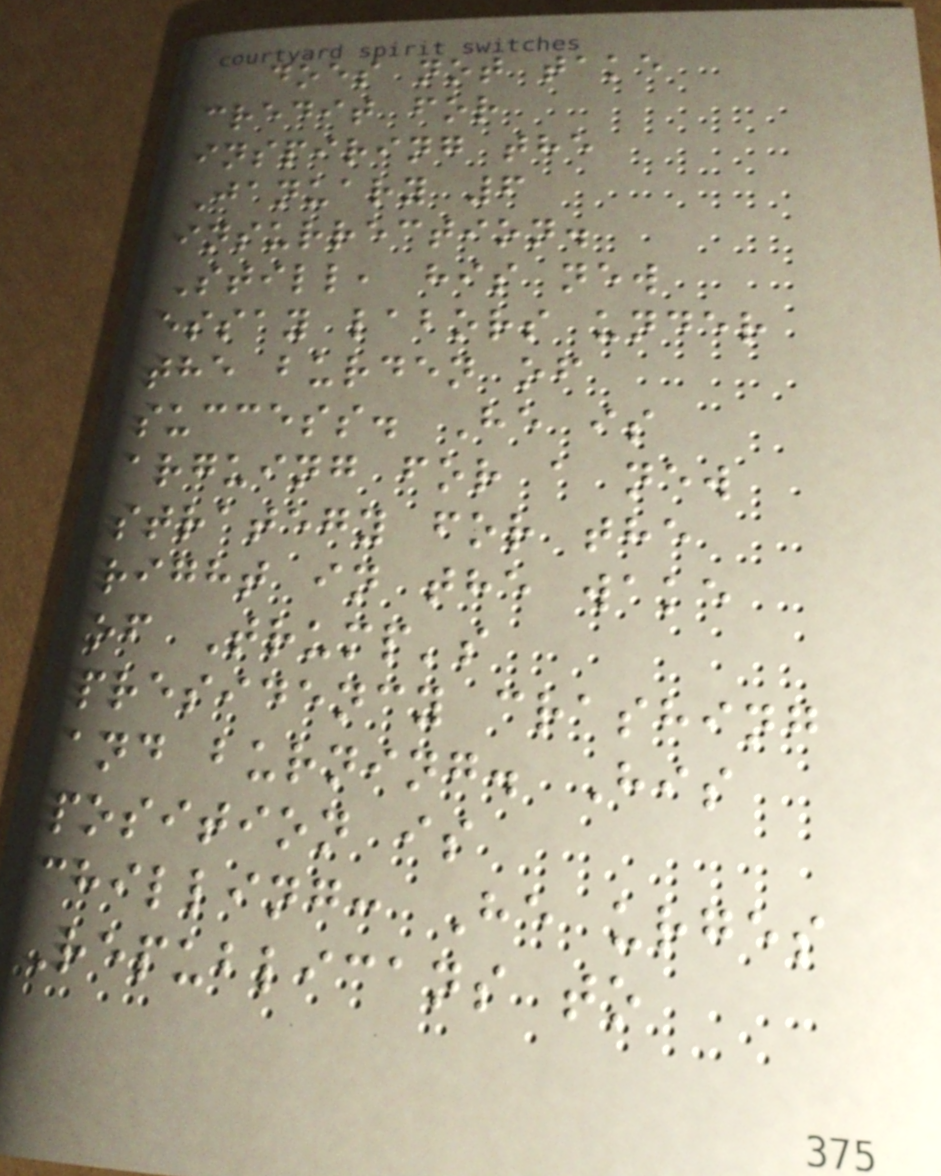does not take
credit for
inspiring the
January 6
insurrection.
Still, his new
essay labors under
the burden of
success. He is
arguing for a new
strategy for the
right in the wake
of Trump's
presidency crashing
and burning. His
position is
chilling: He urges
Republicans to
